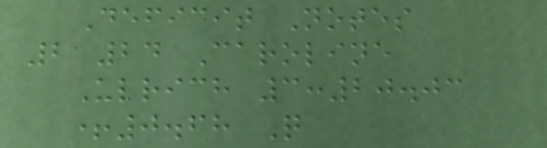Deficit Notes
2 24 Caroline
Ulrich 3:20.03
+0.68 Q
